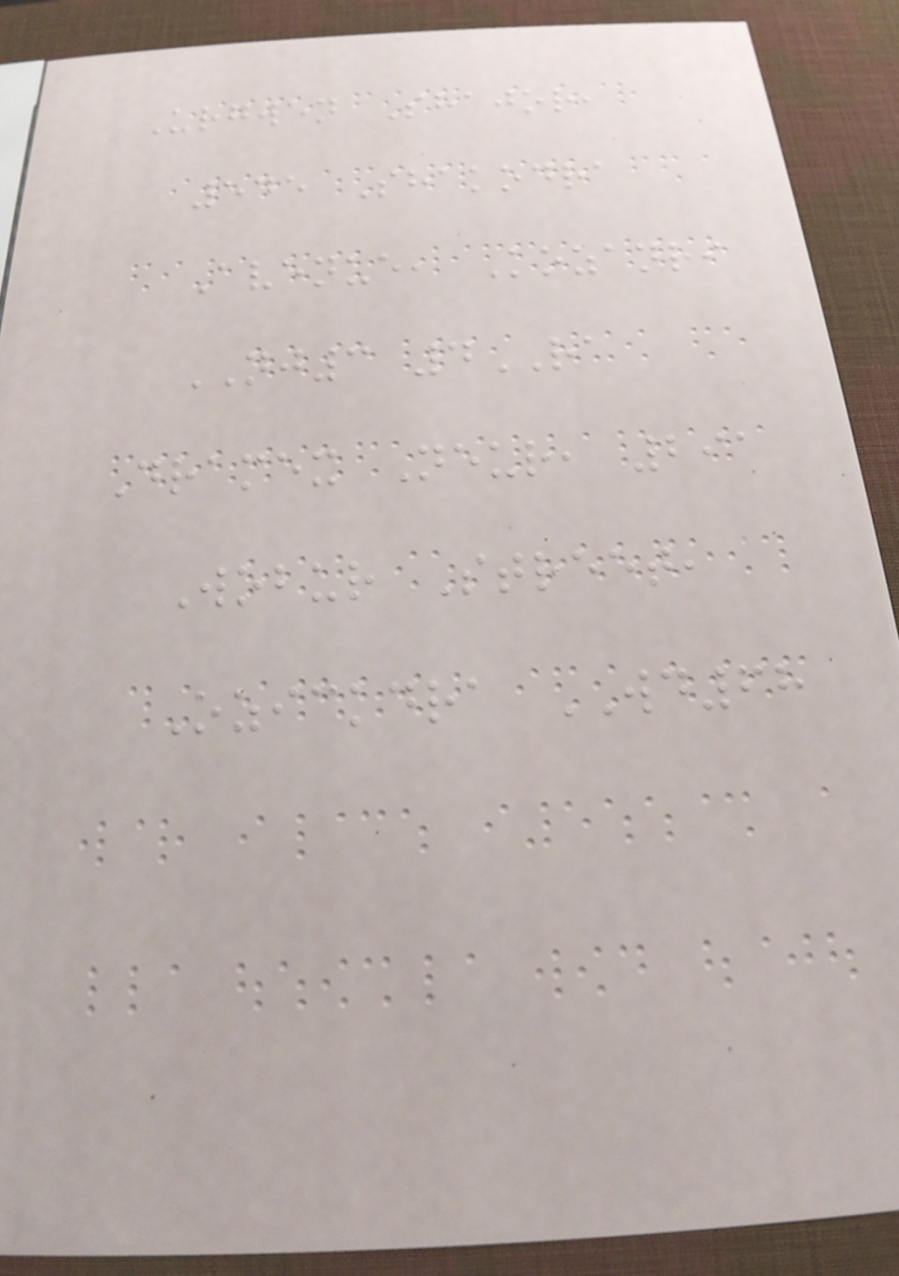Urgwen Shajor,
545 Shakodra
Avenue, Kozanri
NJ3 4RA
Dramex Neur, 291
Wobur Street,
Ozickdra WD68
